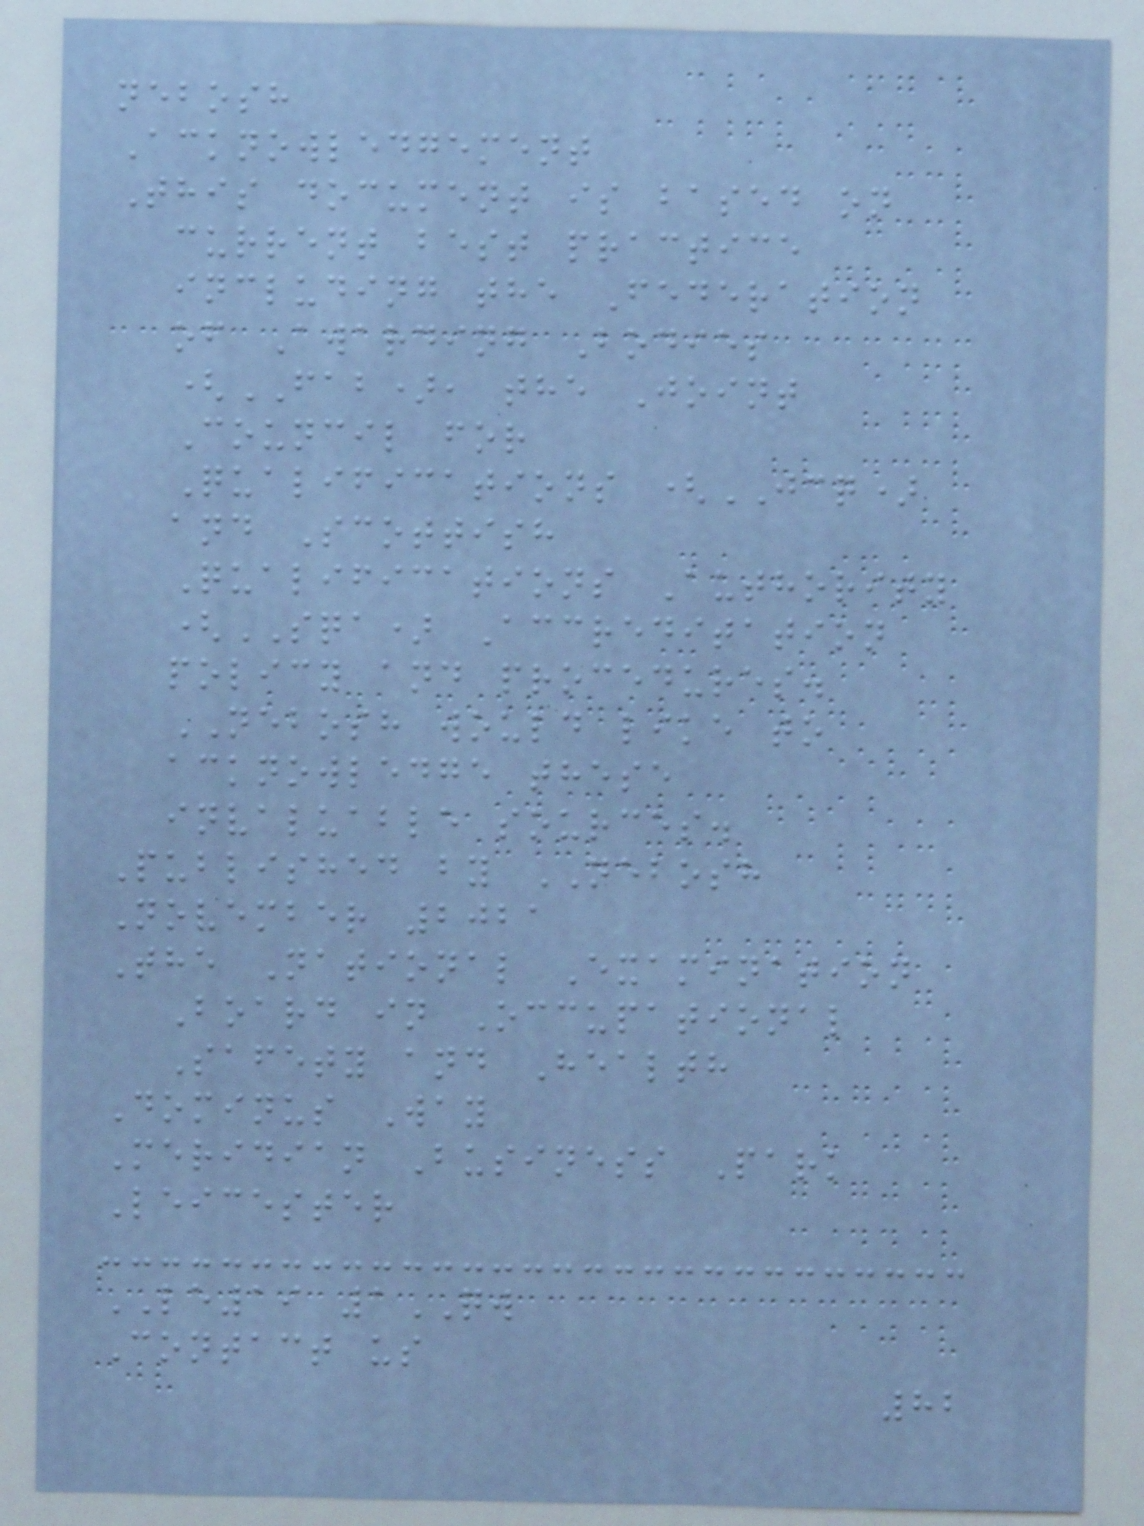nebosh
Acknowledgement
This document is based on
current best practice
including the Federation
of Awarding Bodies
(FAB), the Joint
Council for
Qualifications (JCQ)
and Scottish
Qualifications Authority
(SQA) Accreditation
policy and procedures.
NEBOSH would like to
acknowledge these
invaluable sources.
Published by NEBOSH
November 2021
The National Examination
Board in Occupational
Safety and Health
Dominus Way
Meridian Business Park
Leicester
LE19 1QW
Contact us
82
